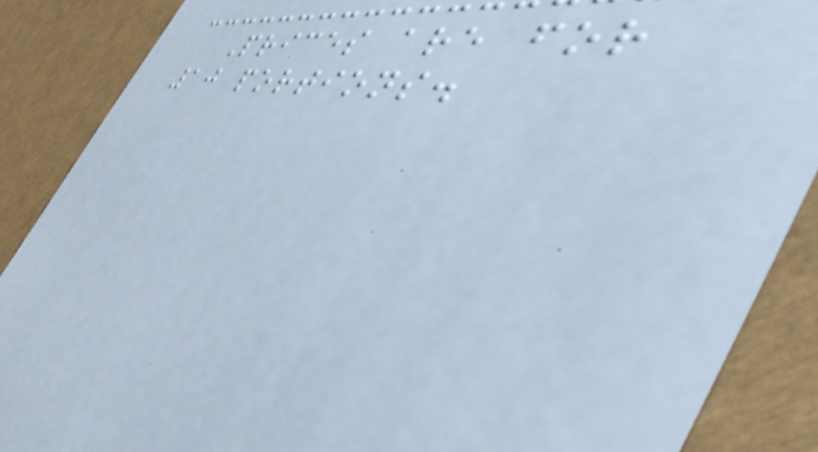Prices are for
10 portions.
